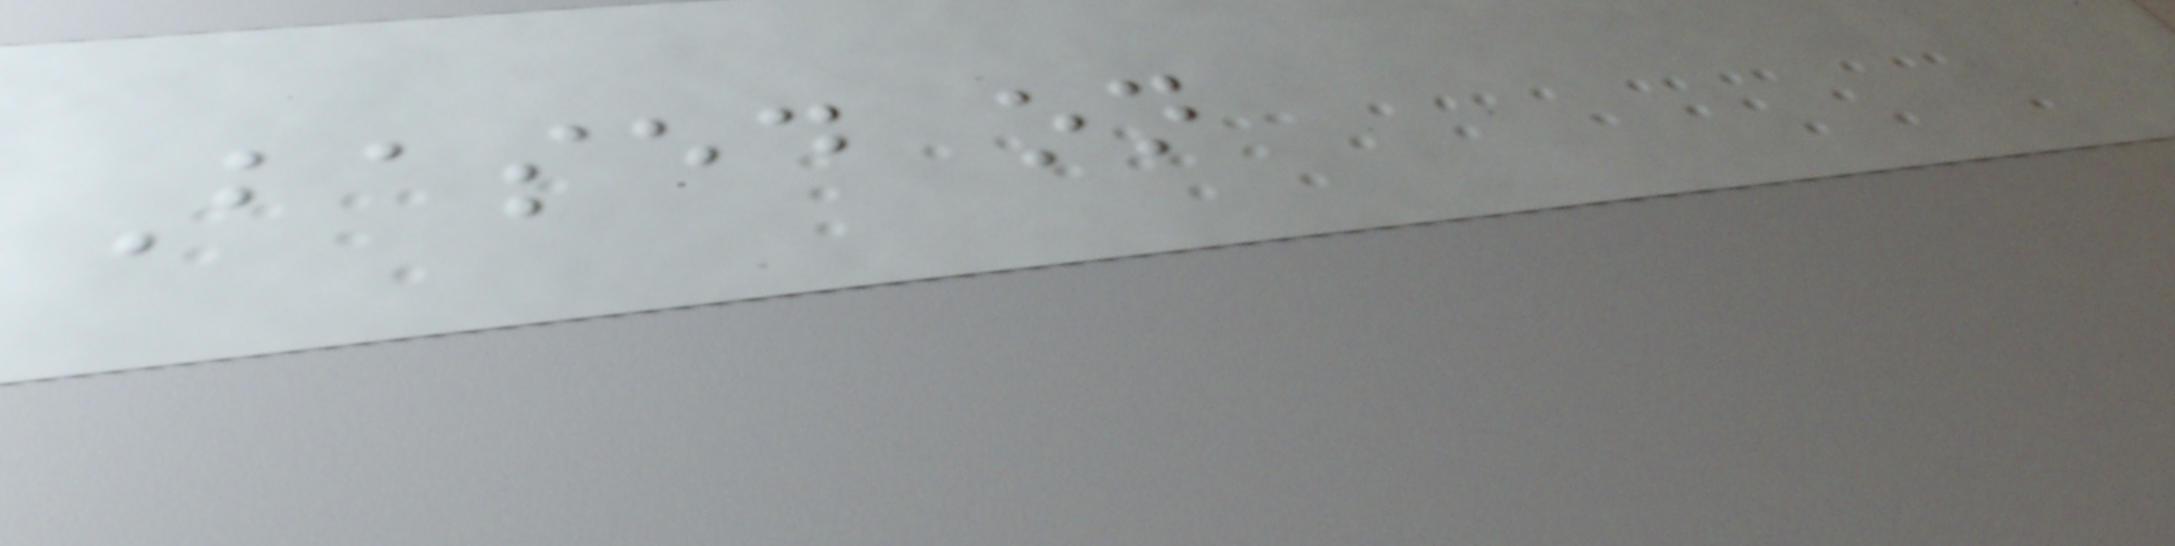Based on
